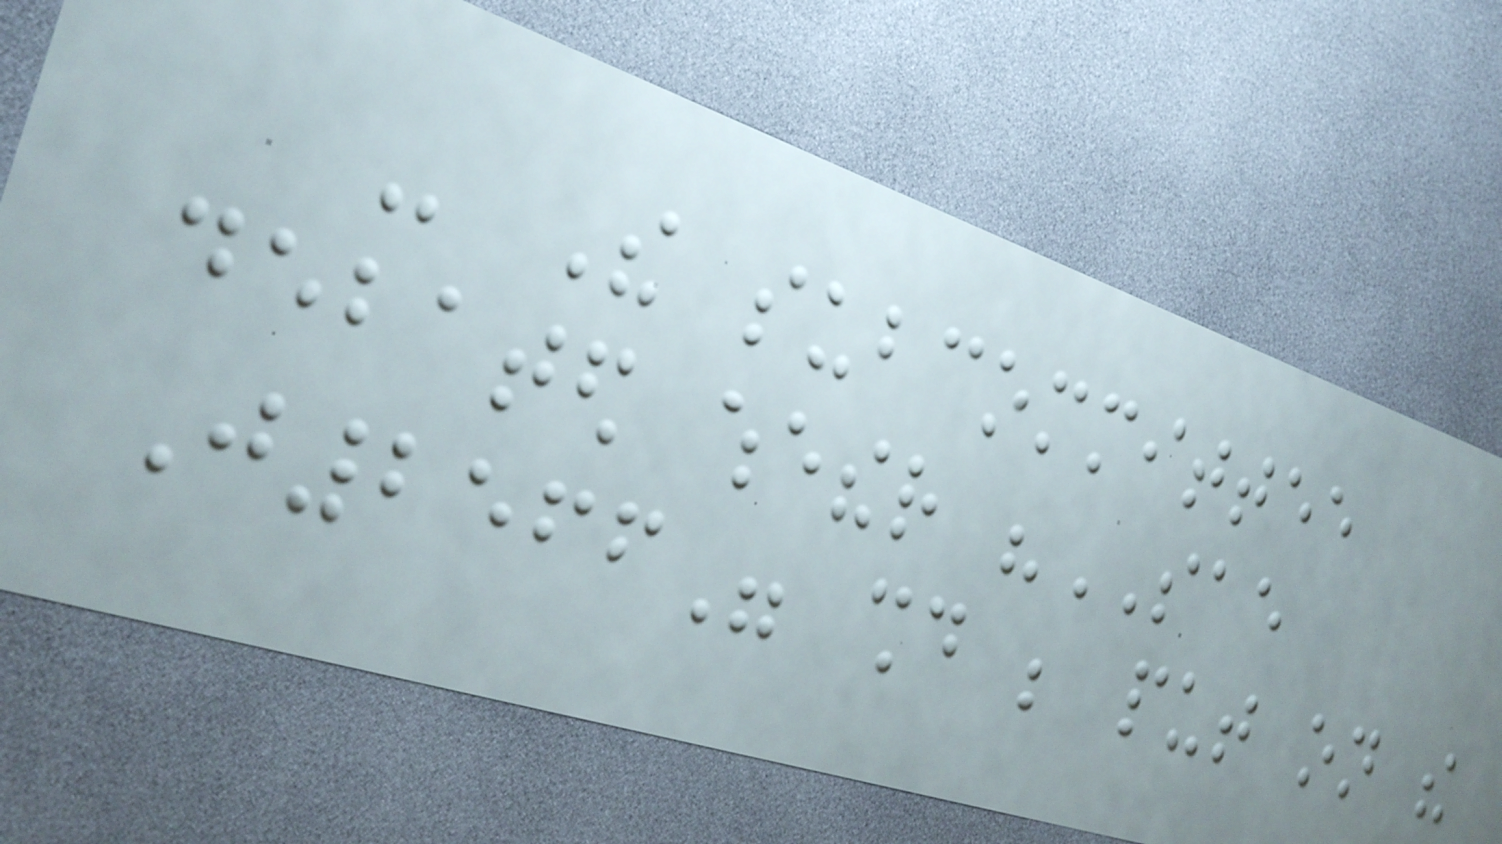- The subcommittee
debated whether "SAE
J2566" should be put on the
